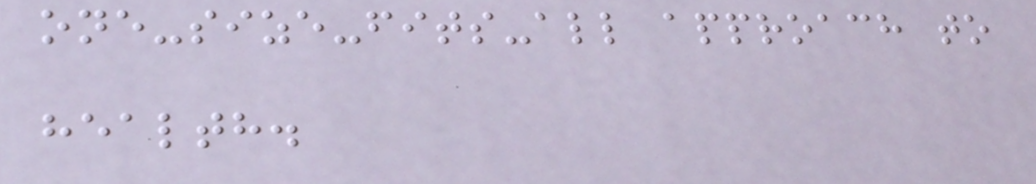one-size-fits-all approach to
health.
